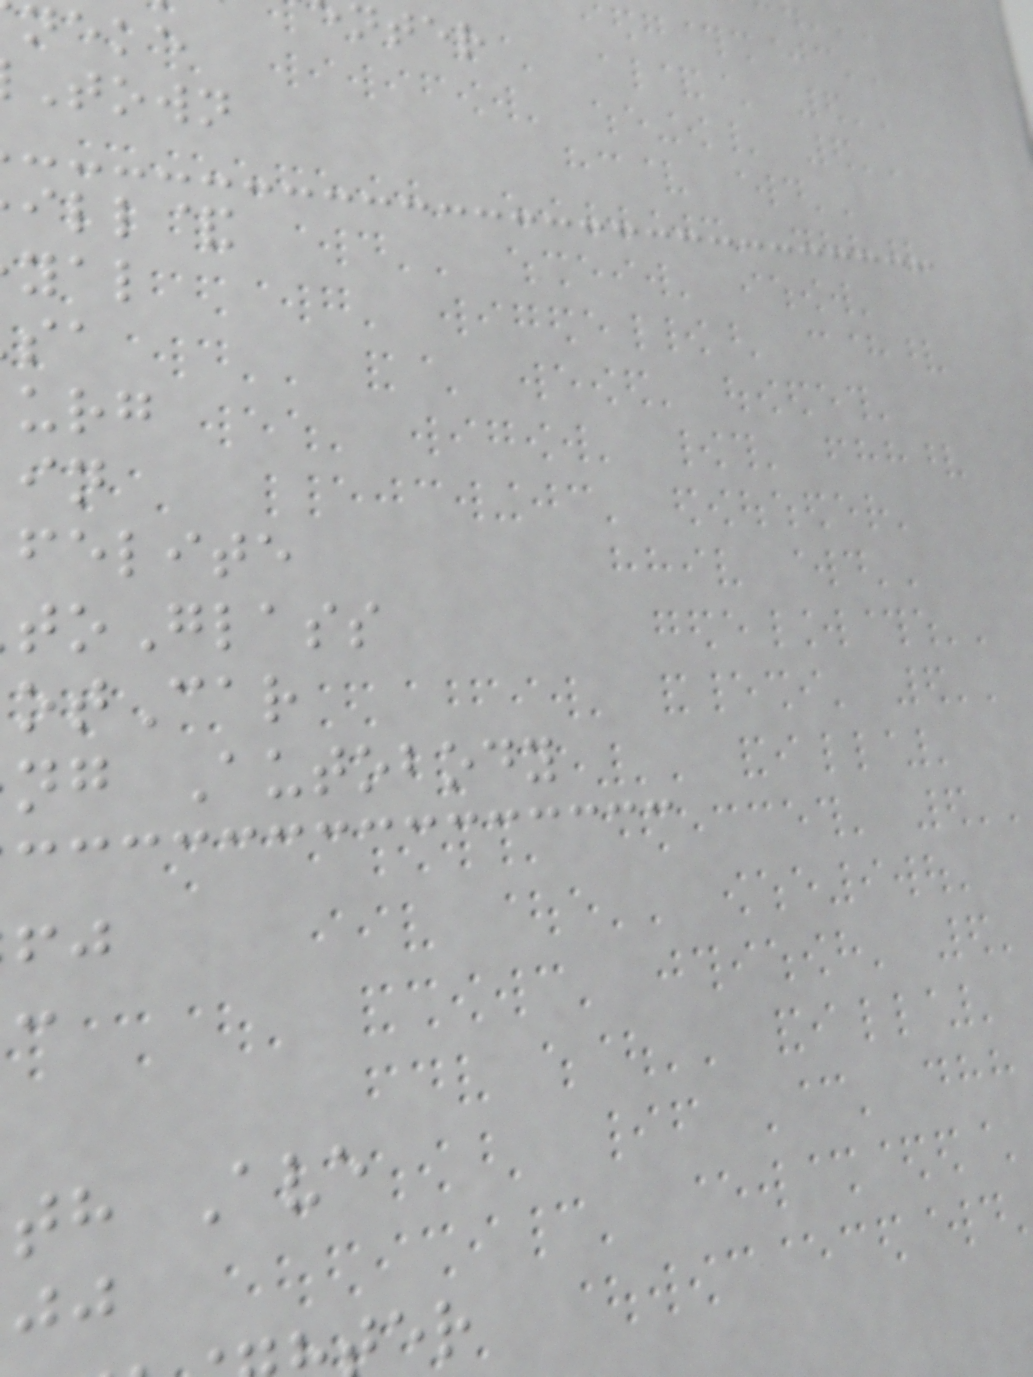nter
neke
Town
ill&
felite
toGlass
otCar
ng Autobody
th Ave
